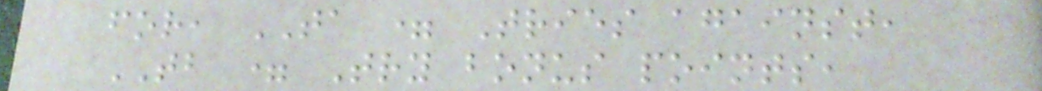for, TA = Tries against,
TB = Try bonus points,
